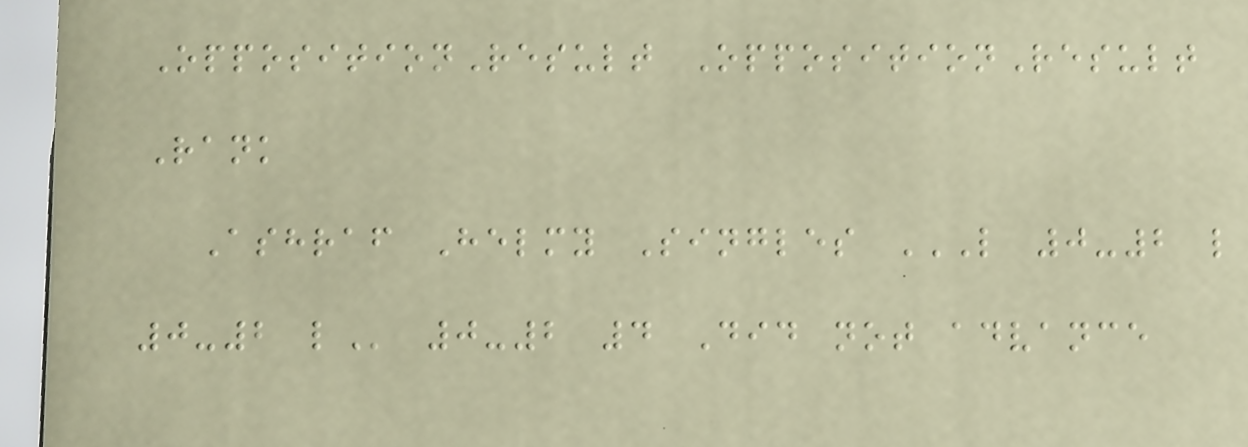OppositionResult OppositionResult
Rank
Ashraf Helmy Singles L 0-2 L
0-2 L 0-2 4 Did not advance
